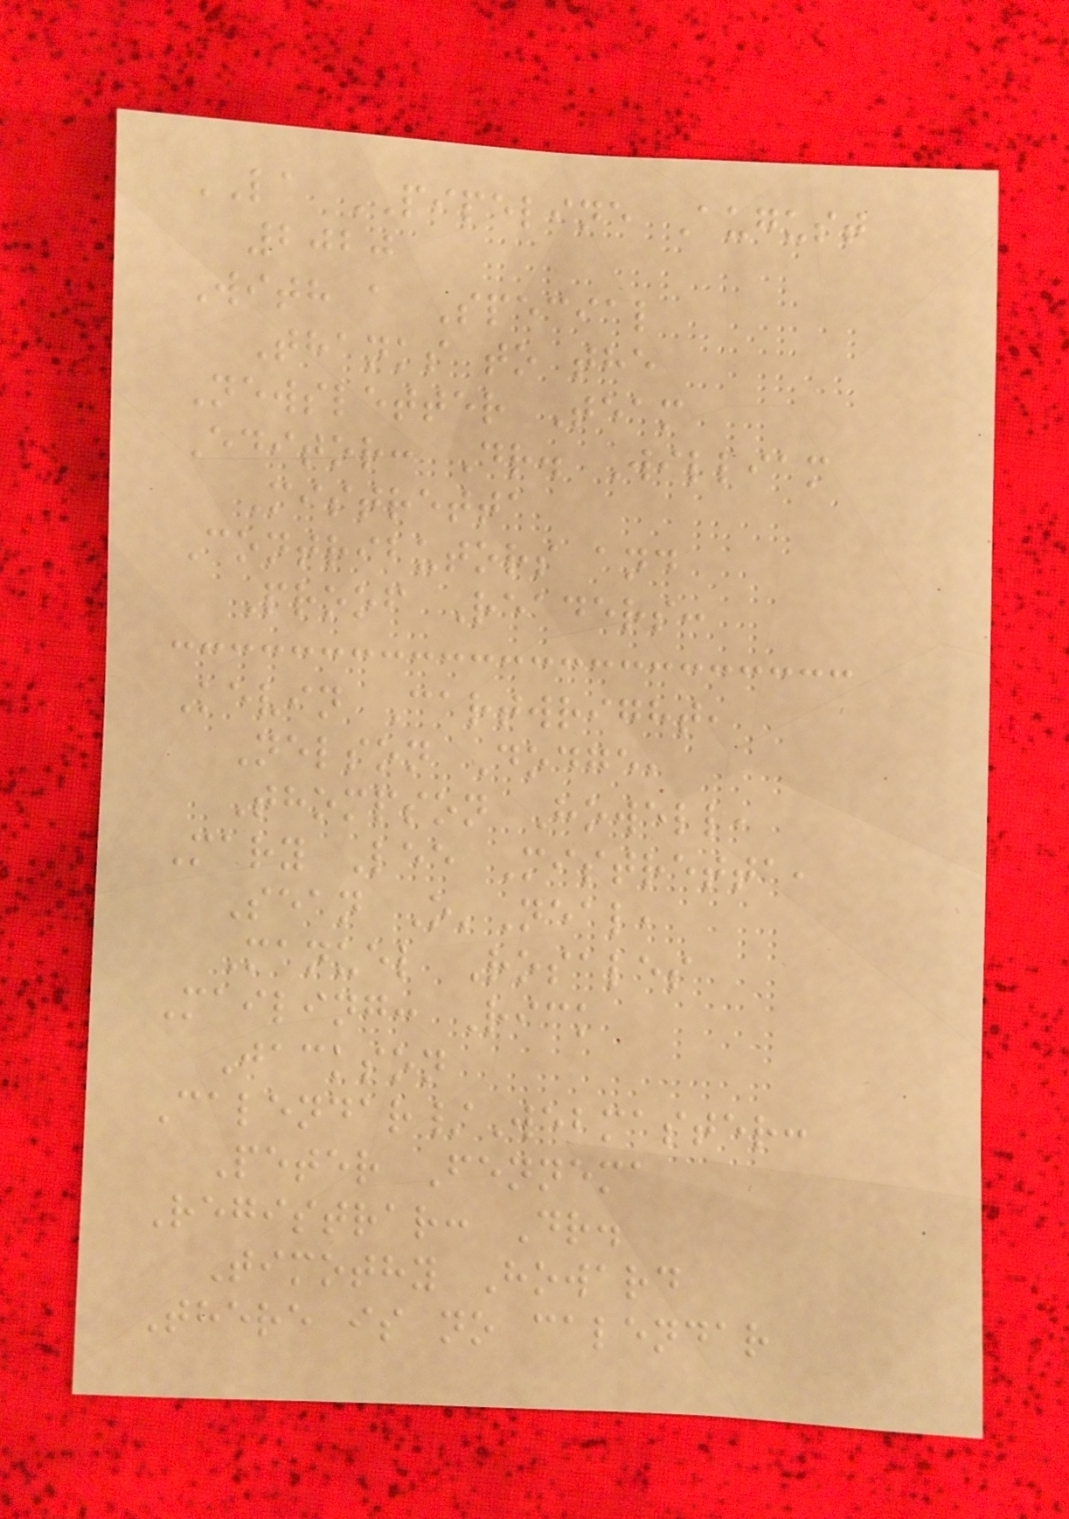LA PIPELINE August
2020
With a Special
Thanks to the
Newsletter Team
Editor: Dr. William
Mistretta
Contributors and
Proof Readers:
Kevin Cartwright,
Nelson Dodge,
Thompson Howell,
Mary Lee Mistretta,
Sean O'Neal,
Manuel Rosales
Mailing: Rick
Jackson
Calendar/Webmaster:
Peter Fennema
Registrar: Dr.
Timothy Howard
There is no calendar
